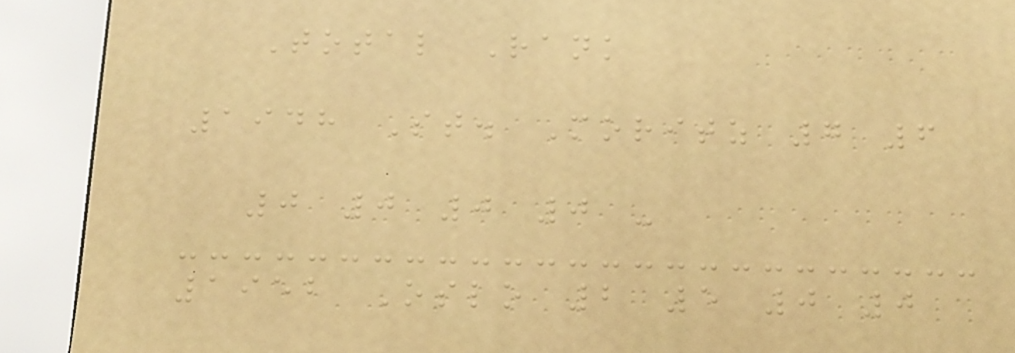Total Rank
1948 St. Moritz 7 6
0 0 0 0 -
1952 Oslo 2 5 0 0
